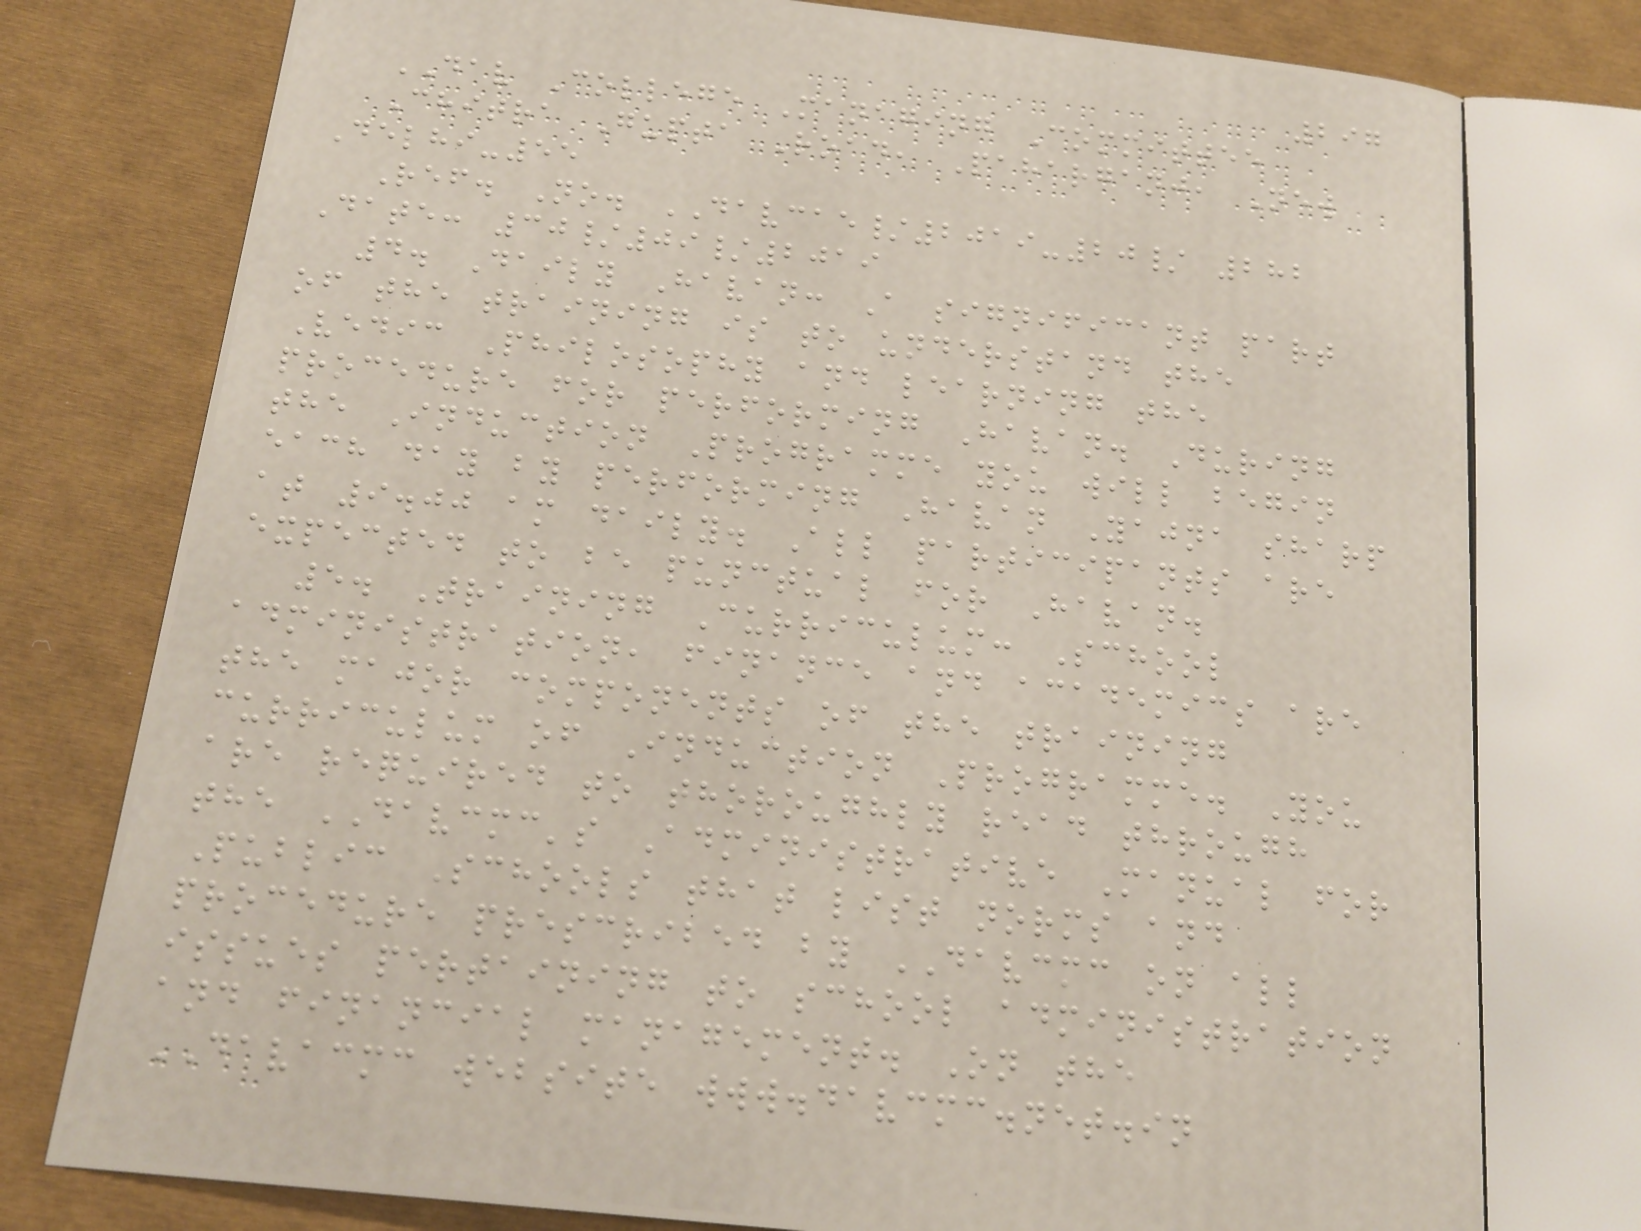297
DAV College Managing Committee
Chitra Gupta Road, Paharganj, New
Delhi-55
Ref. No. DAVCAE/2019-20/ 282
Date: 30/09/2019
4. Daily Havan: A significant part
of the training is to understand the
Vedic Philosophy and learning the
procedure for performing Havan. During
the Induction Programme you will begin
each day by performing Havan Yajna sharp
at 9.00 am daily. All participants are
expected to be punctual for Havan.
5. Training Curriculum: School
administration, finance and academics are
the major components of the training
curriculum of Induction Programme. You
are required to thoroughly read through
the DAVCMC's Administrative Manual for
Public Schools that list norms and
procedure prescribed by DAVCMC on all
issues pertaining to school administration
and financial management. On the
DAVACMC website www.davcmc.net.in
